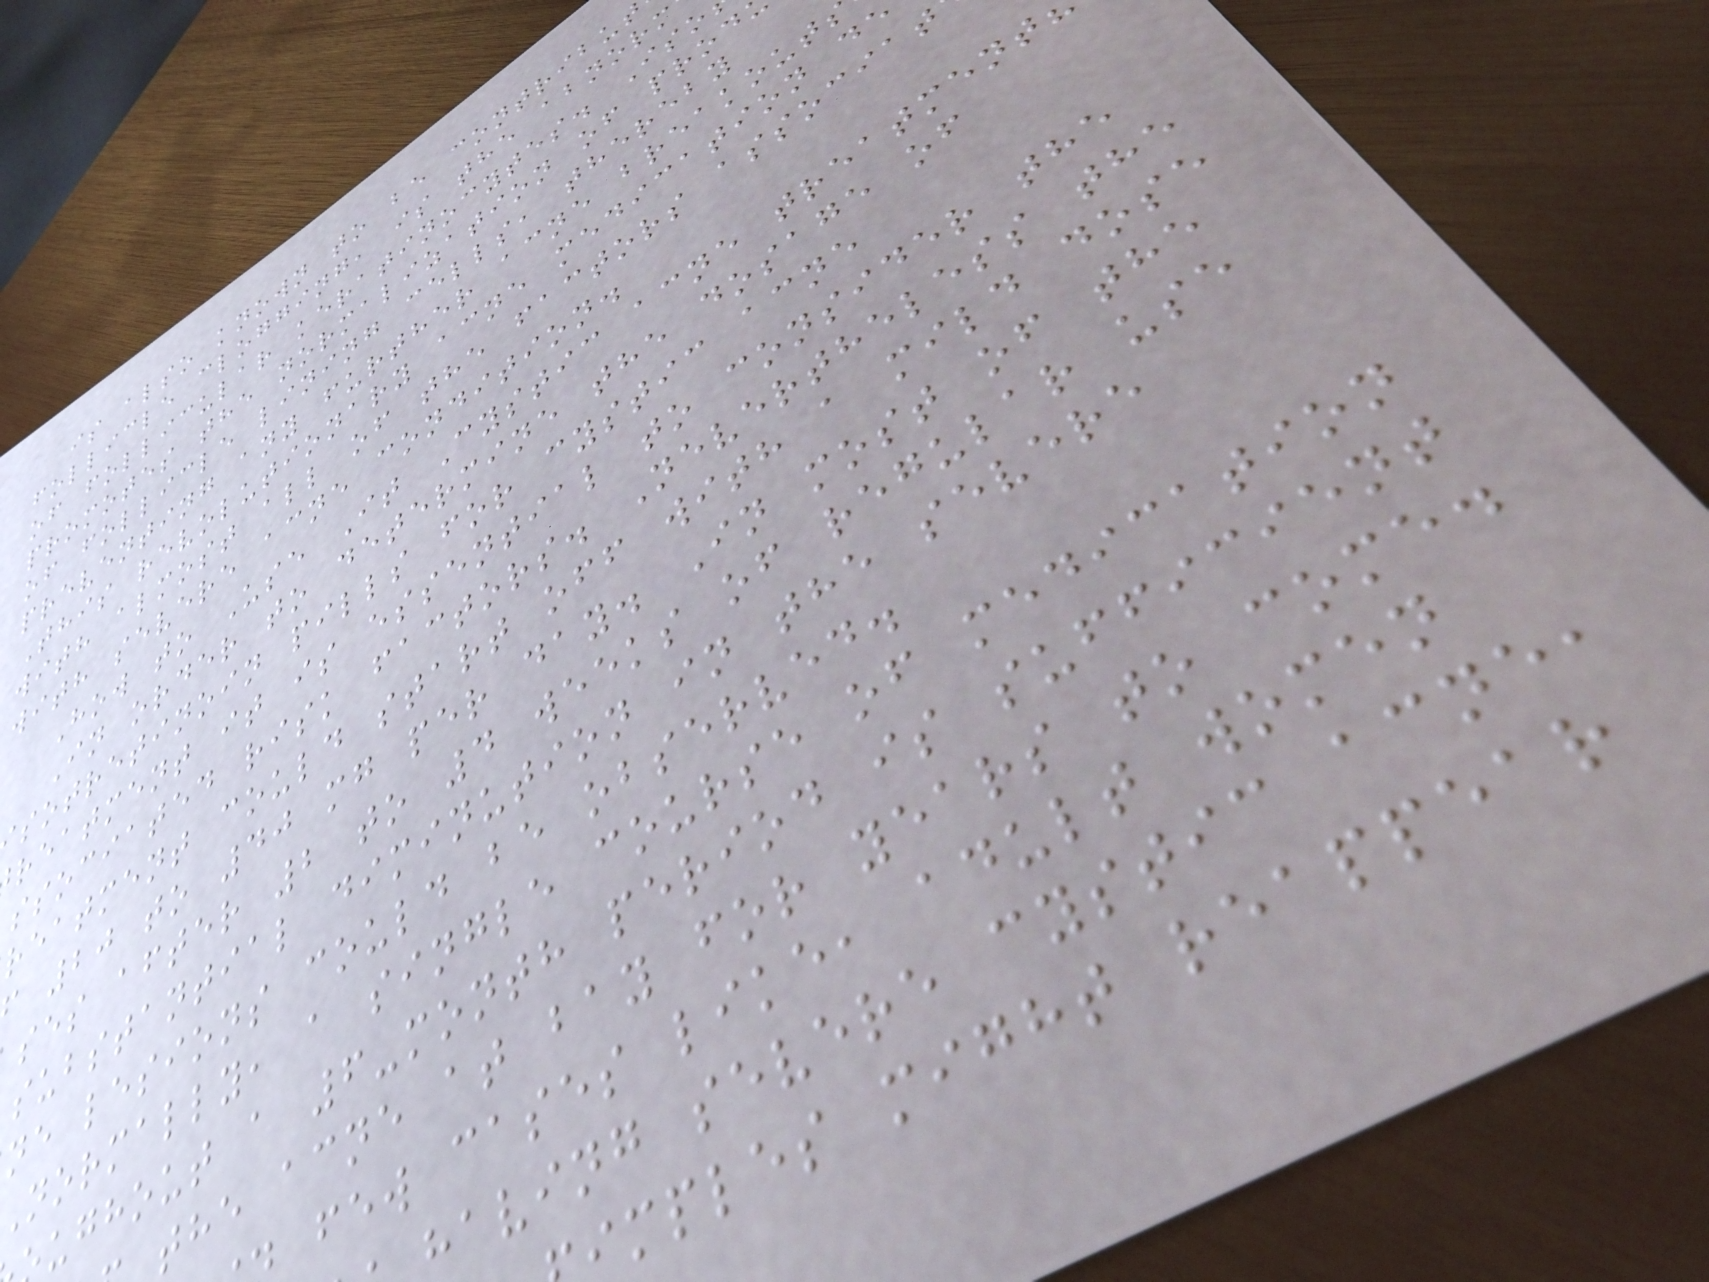is also known to be contribut
follicle clogging, is the abnorm
of follicular keratinocytes. Iso
promotes the normalization of prod
of follicle lining cells, thereby
preventing any further acne breakout
This revolutionary acne medication de
with almost all of the factors associat
with severe acne condition.
How to Use It Cystic acne treatment
In order to determine the dosage of
sotretinoin pills for cystic acne
reatment it is essential to consider the
ssociated risk factors. Nevertheless the
reatment could start off with a mild dose
20 to 40 mg per day. In most of the
ses after 2 to 4 weeks of regular use
substantial diminution in the severe
ne lesions could be observed.
normally, a single course of medication
ughout a 6-month period is sufficient
the acne at bay for years to come.
few cases like, adult women
having severe cystic acne,
imples might reappear
